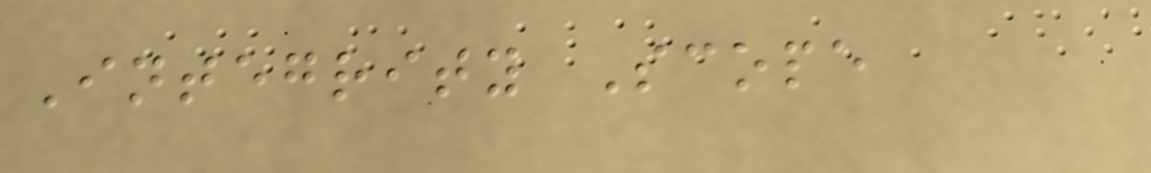Integrity Scope
